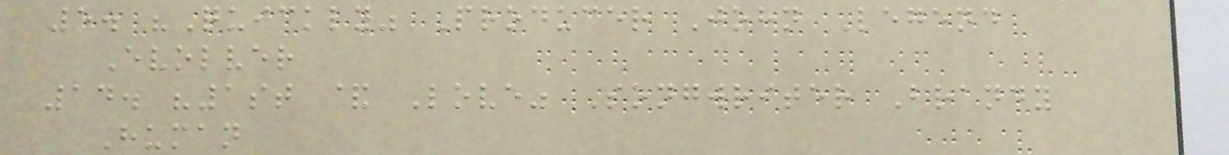5. "Quickly" Producer John Legend
Evolver
14. "1st & Love" Songwriter Brandy
Human
